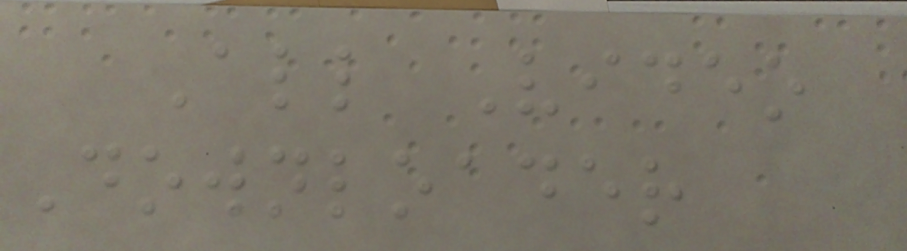All Video
Downloader
